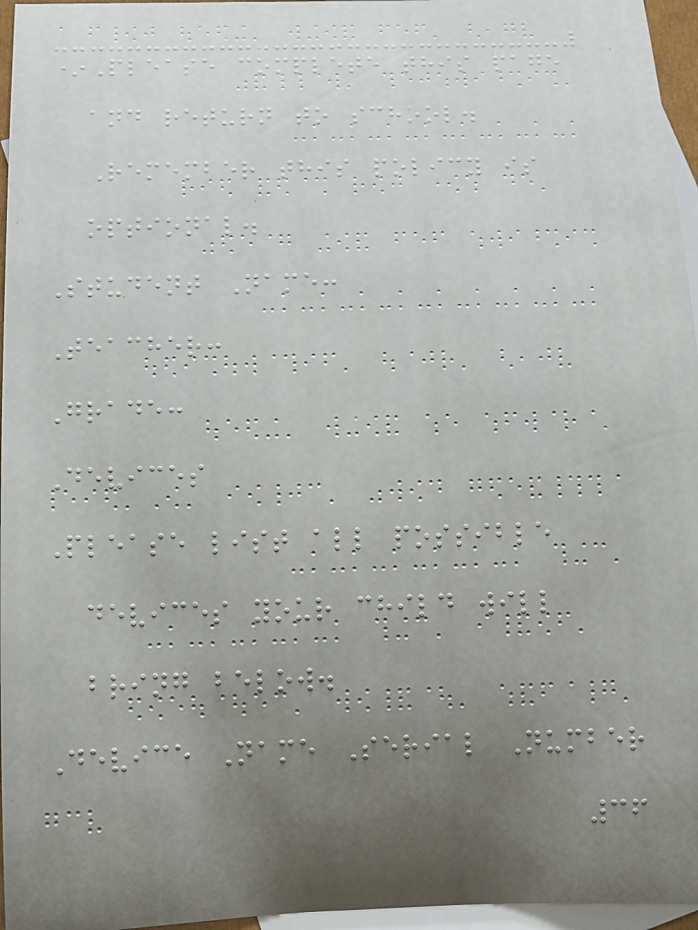*Please complete this page
and return to school.
Remember this policy is
optional.
Student Name:
Teacher:
Grade:
Devices
Please list all possible
devices your child will
bring below.
Device Name Serial Number
36
